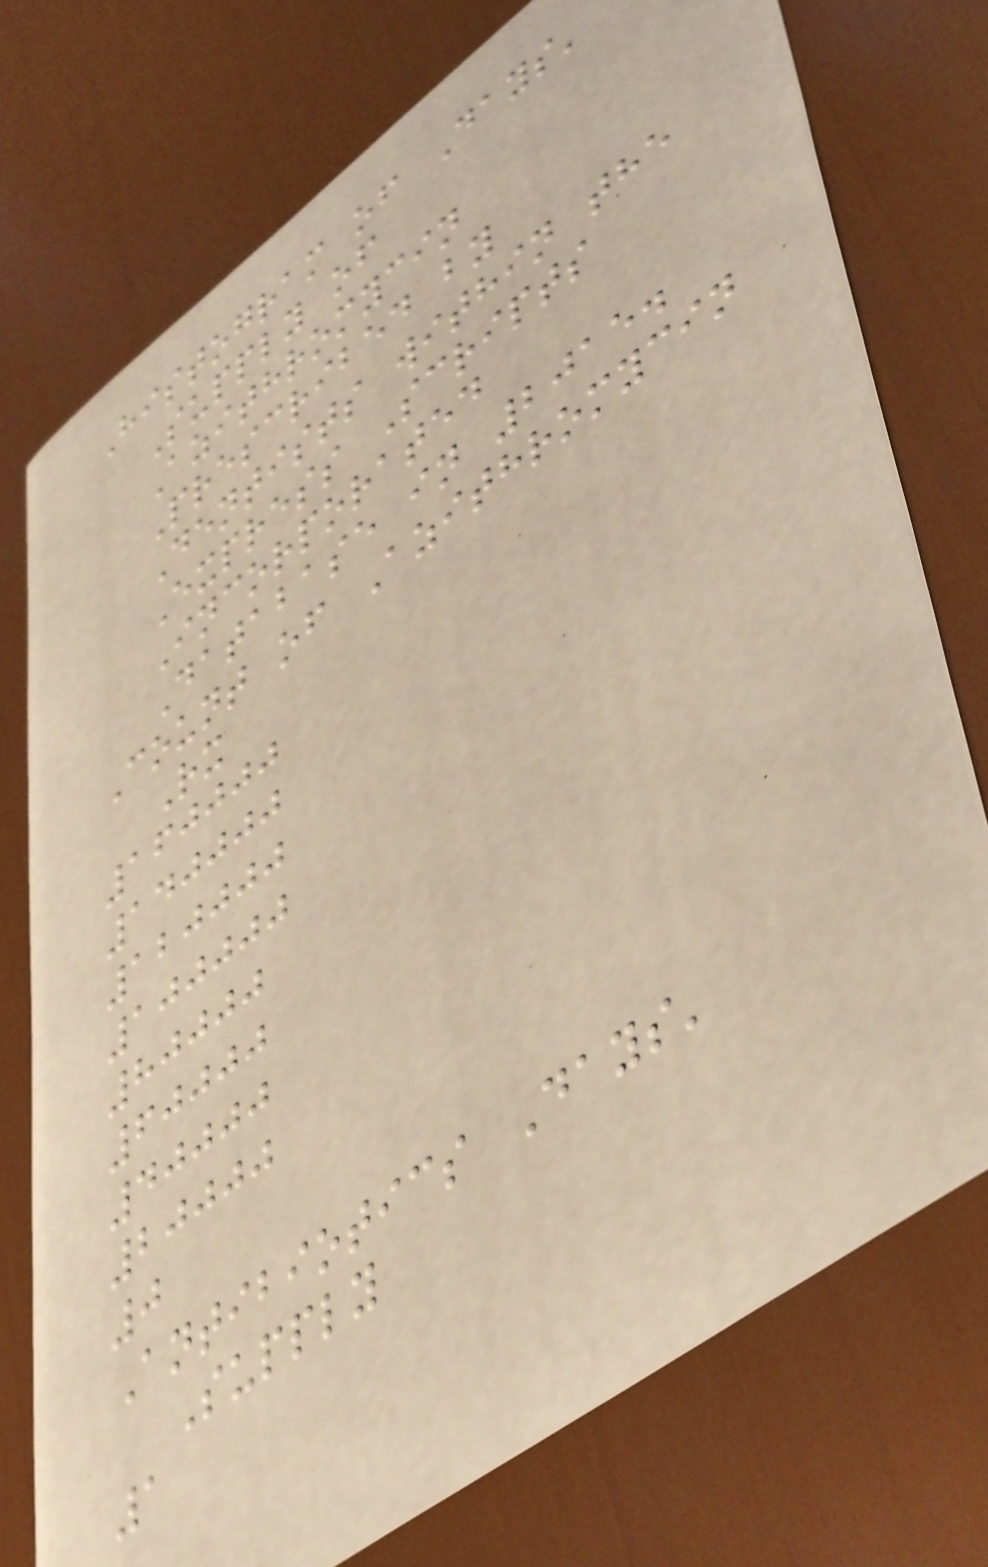Histogram of Days'
Supply of
Azithromycin
Prescribed by
Dentists within the
Express Scripts
Incorporated
Database in 2015.
Count of Azithromycin
Rx
160000
140000
120000
100000
80000
60000
40000
20000
0
Antibiotics Days'
Supply
1
